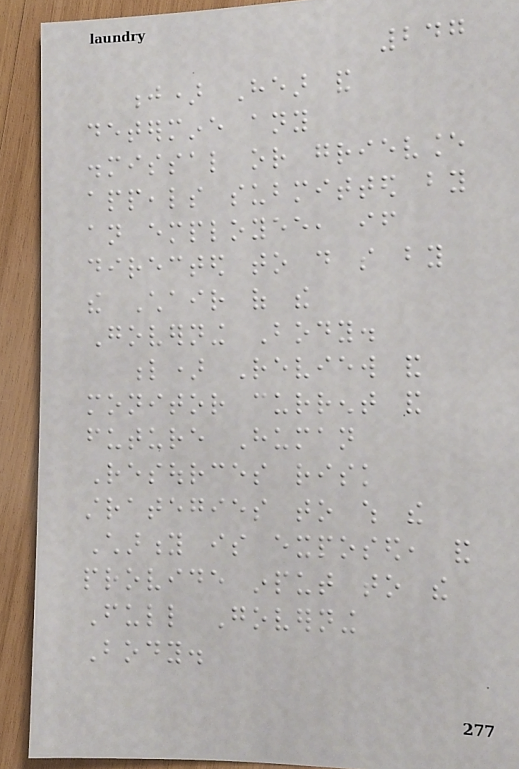247
j) Hear and
determine any
dismissal or grievance
appeals submitted by
an employee, if
directed to do so by
the Chair of the
Governing Body.
l) Review and
monitor current and
future Human
Resources risk
strategies to which the
Charity is exposed, and
provide input to the
Full Governing
Body.
